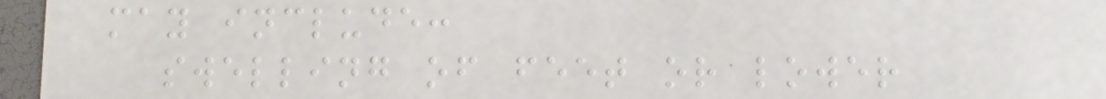may include:
swelling of feet or lower
